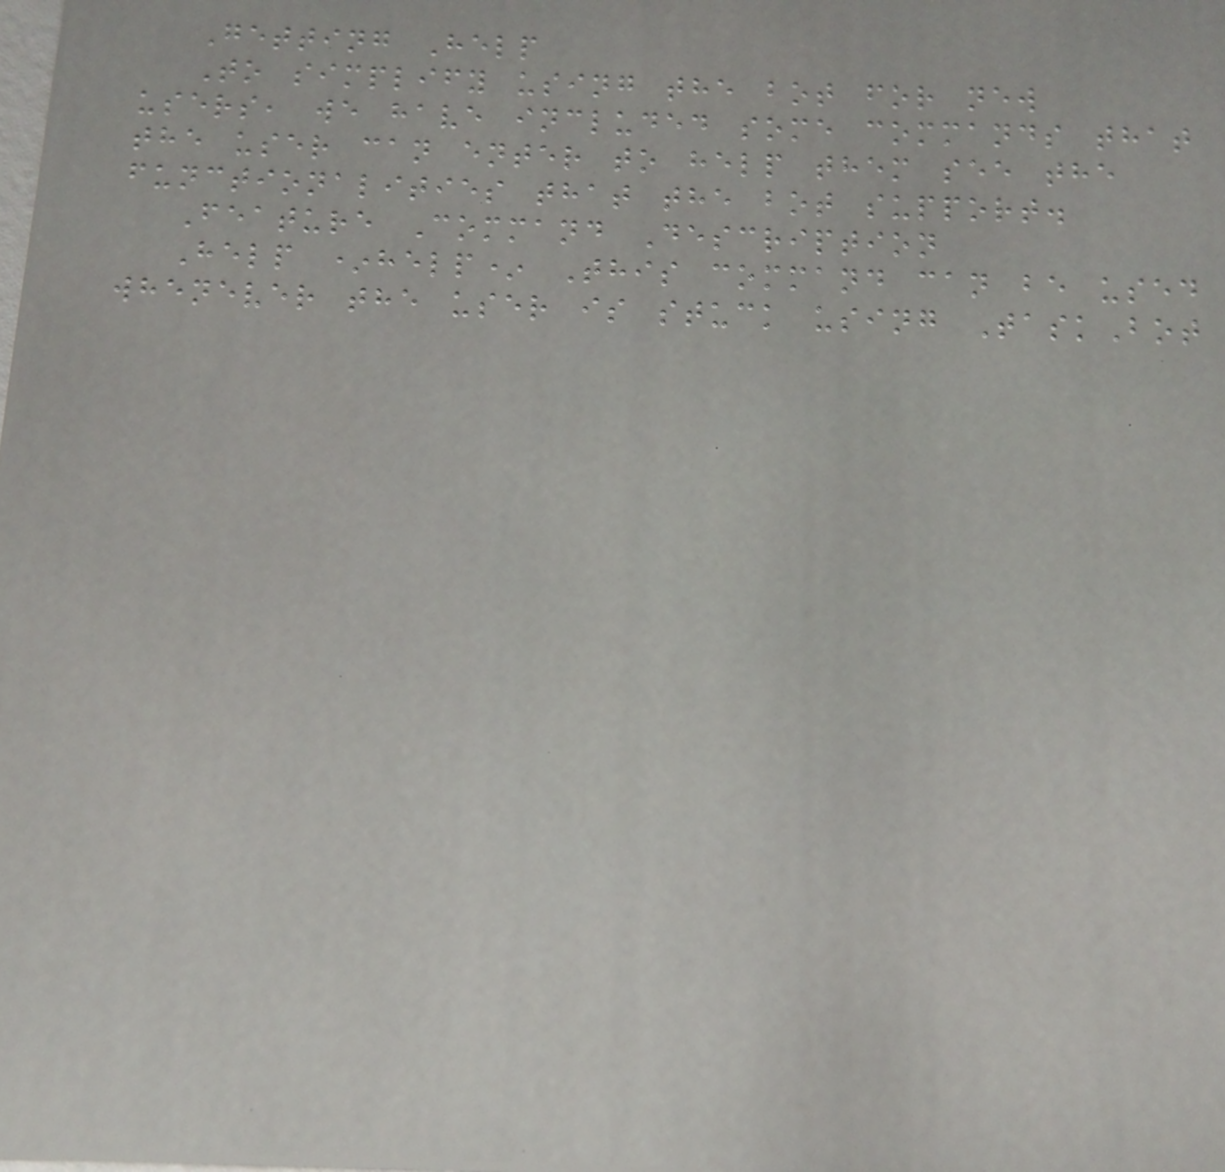Getting Help
To simplify using the bot for new
users, we have included some commands that
the user can enter to help them see the
functionalities that the bot support.
Feature Command Description
Help *help* This command can be used
whenever the user is stuck using TaskBot
